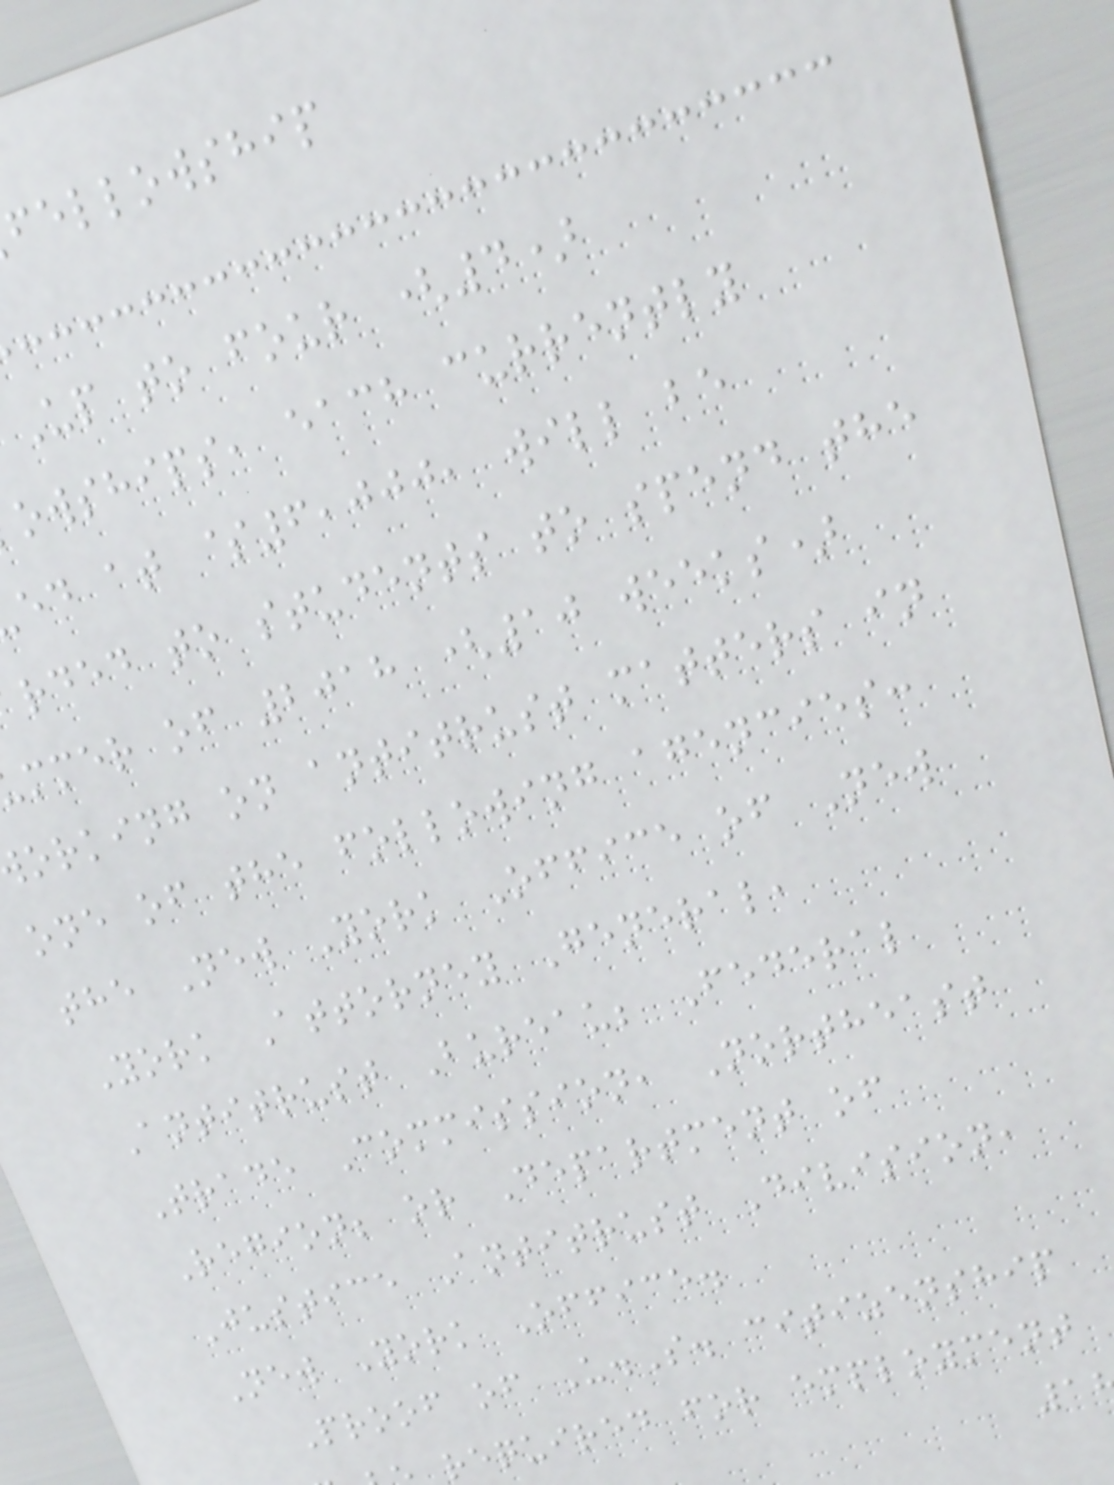fellowship
Up to four (4)
owships, each currently
ed at $6,000, will be
rded to students to spend the
mmer of 2018 (10 weeks)
orking on antitrust matters in
one of the following agencies:
the New York Office of New
York Attorney General,
Antitrust Bureau; Federal
Trade Commission, Northeast
Region; or Department of
Justice Antitrust Division,
New York Office.
Proof of U.S. citizenship
required for employment
